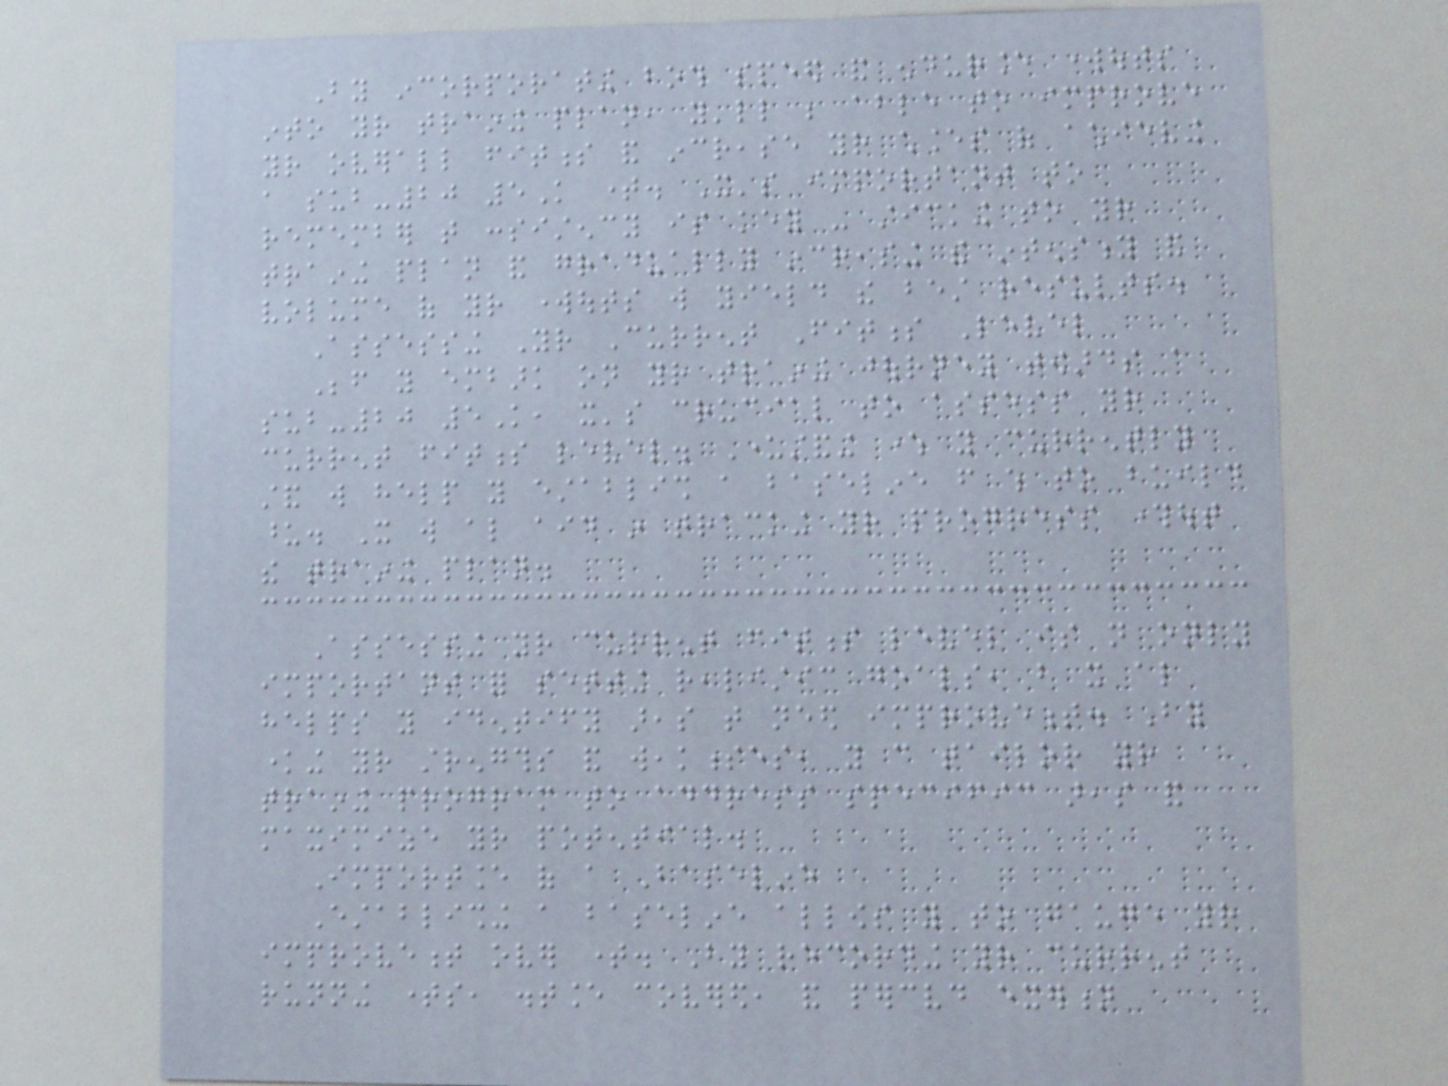By incorporating both speed and endurance workouts
into your training plan, you'll be able to improve
your overall fitness and increase your chances of achieving
a sub-20 5K time. It's important to
remember that consistency is key - sticking to your
training plan and gradually increasing the intensity and
volume of your workouts will yield the best results.
Assessing Your Current Fitness Level
Before you embark on your training journey towards a
sub-20 5K, it's crucial to assess your
current fitness level. Understanding where you currently
stand will help you establish a baseline from which to build
upon. It will also aid in tracking your progress throughout
the training plan.
Assessing your current fitness level is not only
important for setting realistic goals, but it also
helps you identify areas that need improvement. By
knowing your strengths and weaknesses, you can tailor your
training program to address specific areas and
maximize your potential.
Importance of a Baseline
Establishing a baseline allows you to gauge your
improvement over time. By recording your current
running times, distance covered, and perceived exertion
